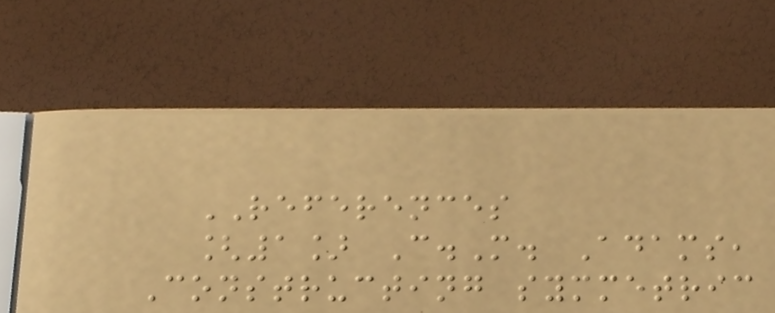REFERENCES
[1] C.M. Adams,
Constructing symmetric
